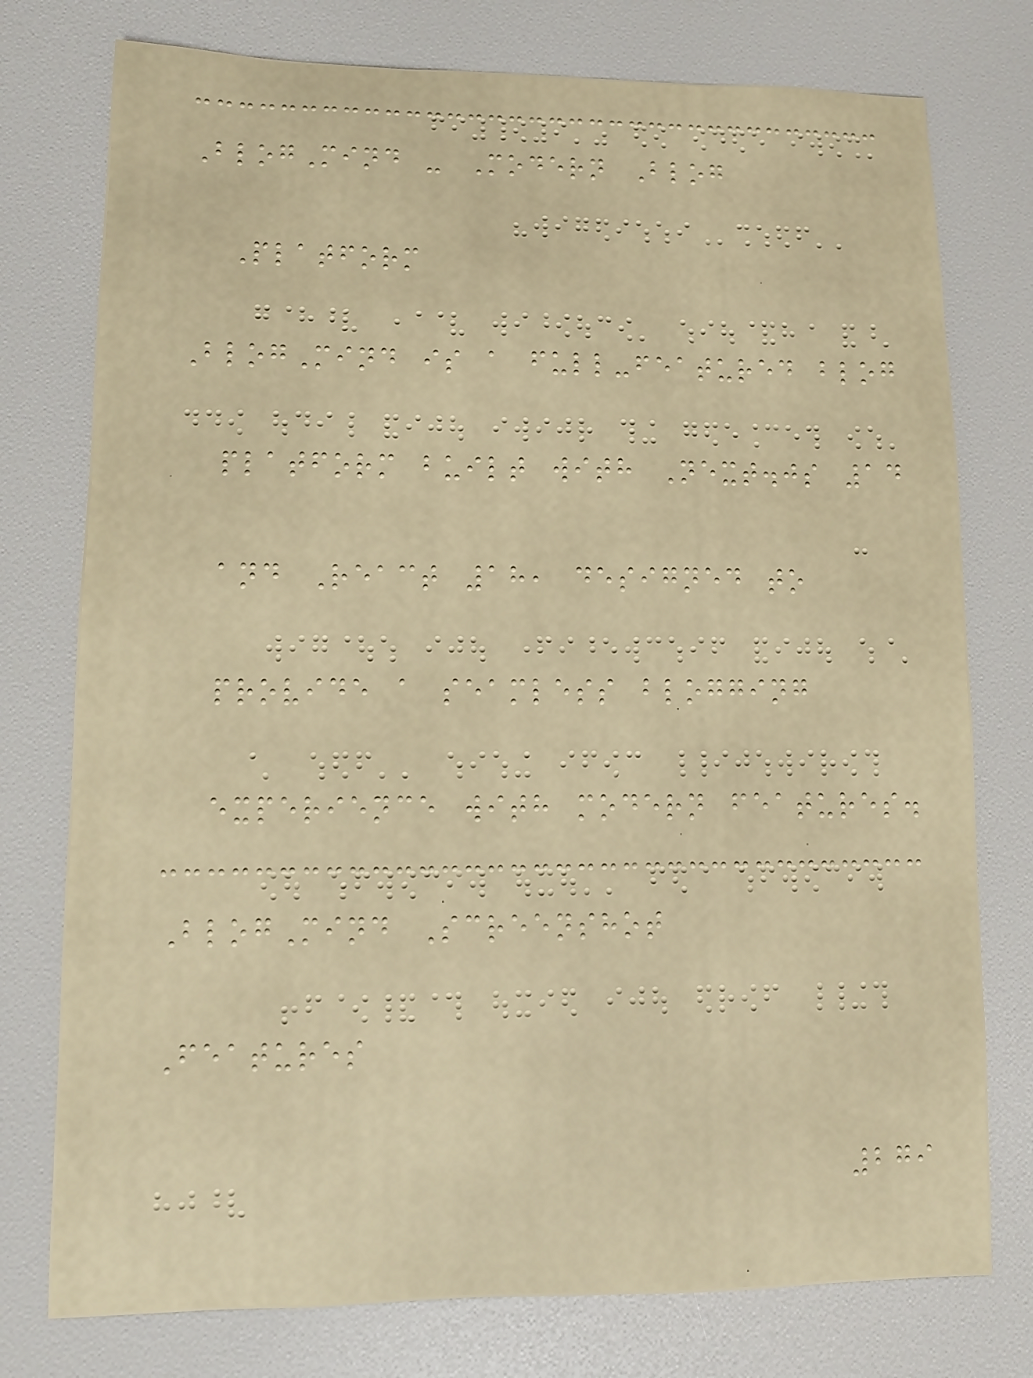BlogMind - Modern Blog
Platform
BlogMind is a full-featured blog
platform built with Next.js 14
and React 18, designed to
provide a seamless blogging
experience with modern features.
BlogMind Screenshot
Features
279
